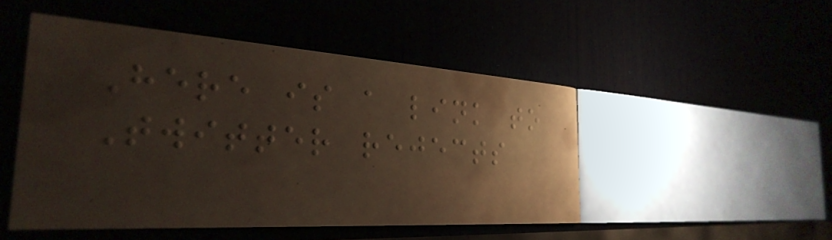Here is a link to
Twitter rejects
